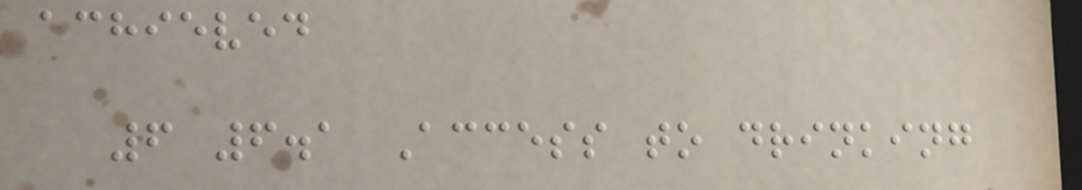achieved
6 6.1 Access to drinking
